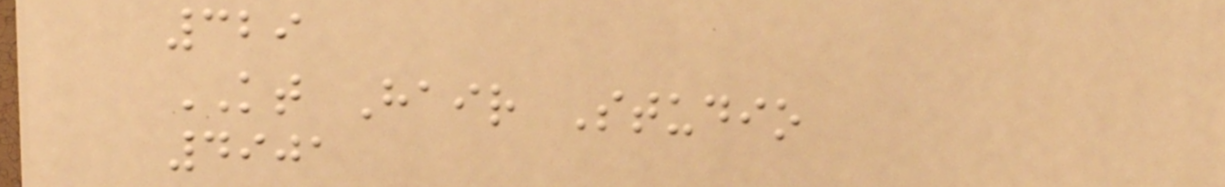329
KT Hair Studio
4901
